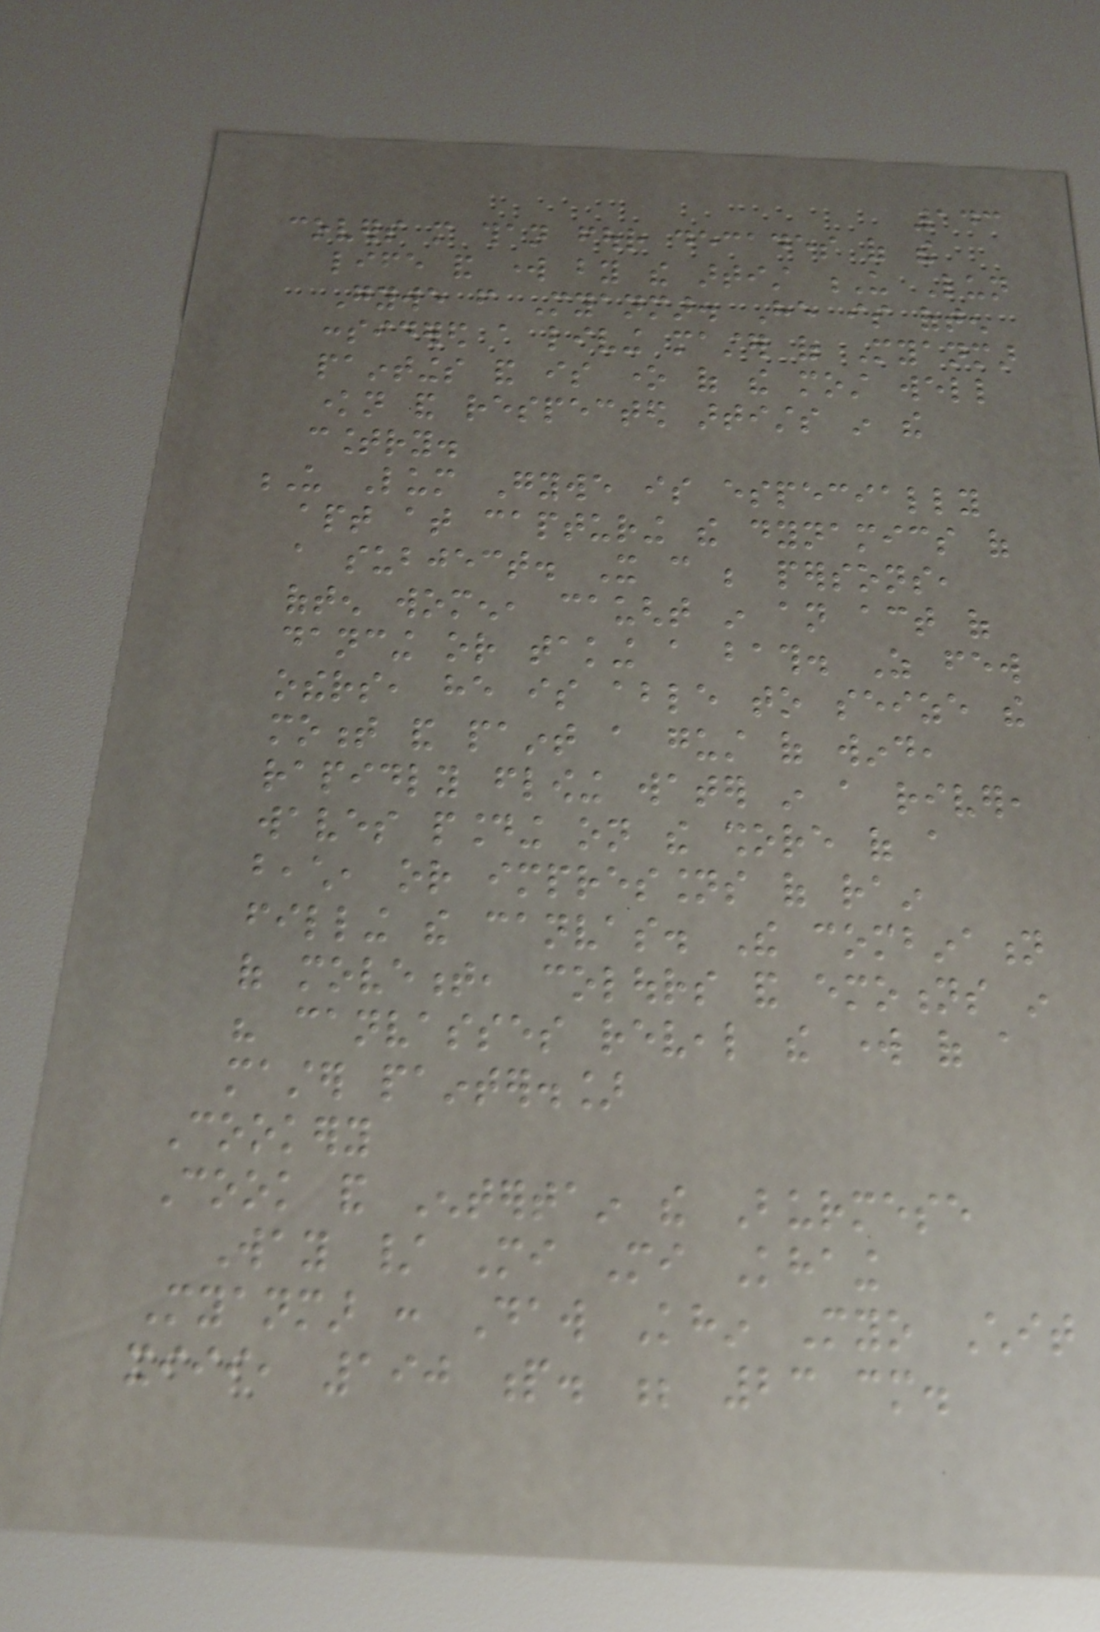143
covers more than four decades of the
life and work by the artist U Lun
Gywe from Myanmar. He is often
considered a living master of Myanmar
paintings and is one of the most well
known and respected artists in the
country.
U Lum Gywe is especially
apt at capturing the dynamics of
a subject. It can be persons,
often women, caught in an act of
dancing or taking a bath. As few
others, he is able to seize the
moment and paint a gust of wind,
rapidly flowing water in a river,
waves pounding on the shore of a
beach, or impressions of rain
filling the canvas. The combination
of movement, colours and emotions in
his canvasses reveal the work of a
master painter.]
Cookery
Cook and Entertain the Burmese
Way / Mi Mi Khaing
Myanmar : Daw Khin Myo Chit
xiii, 190 p. ; 23 cm.
